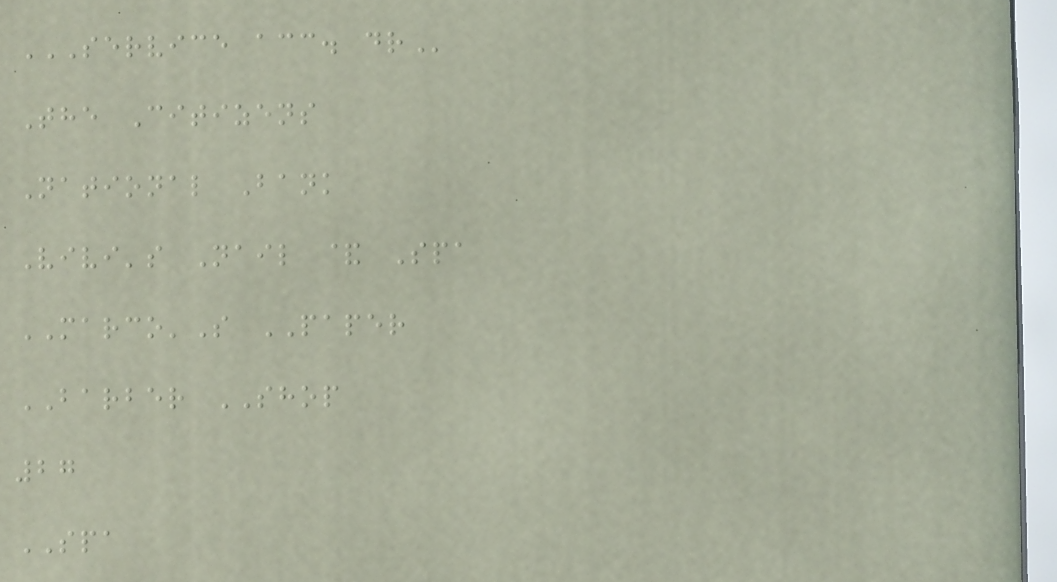SERVICE ACC. DR
The Citizens
National Bank
Vivi's Nail & Spa
MARCO'S PAPER
BARBER SHOP
27
SPA
